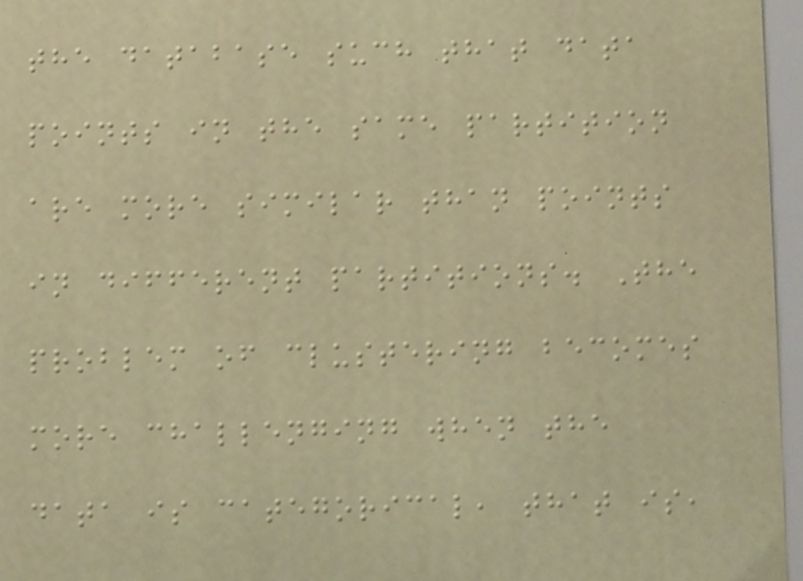the database such that data
points in the same partition
are more similar than points
in different partitions. The
problem of clustering becomes
more challenging when the
data is categorical, that is,
